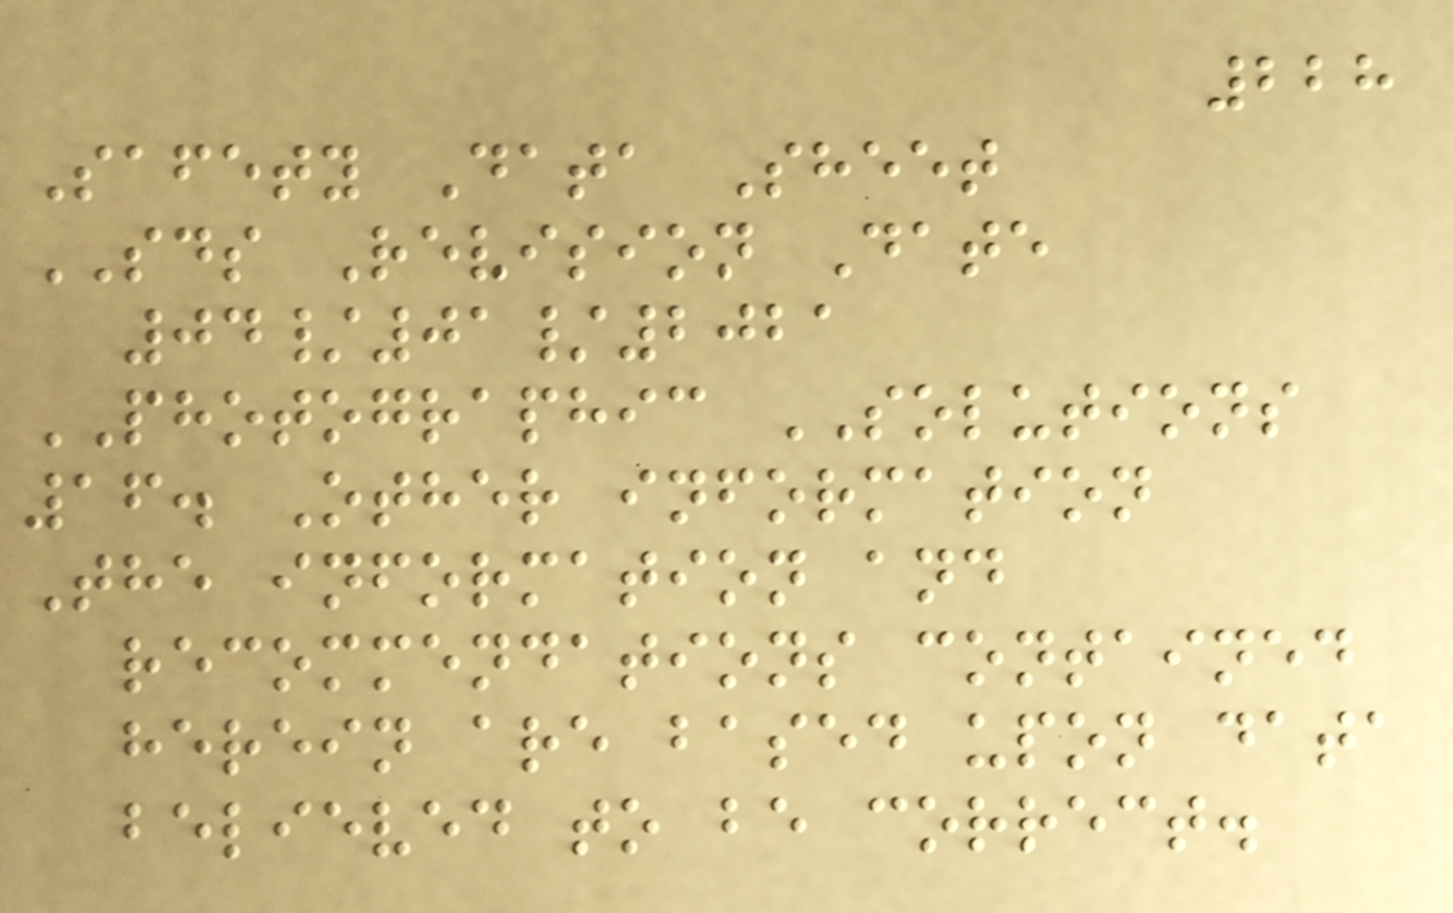228
Safety Data Sheet
SDS Revision Date
04/01/2021
PHOTOGRAPHIC SOLUTIONS
16. Other information
The information and
recommendations contained
herein are based upon data
believed to be correct.
